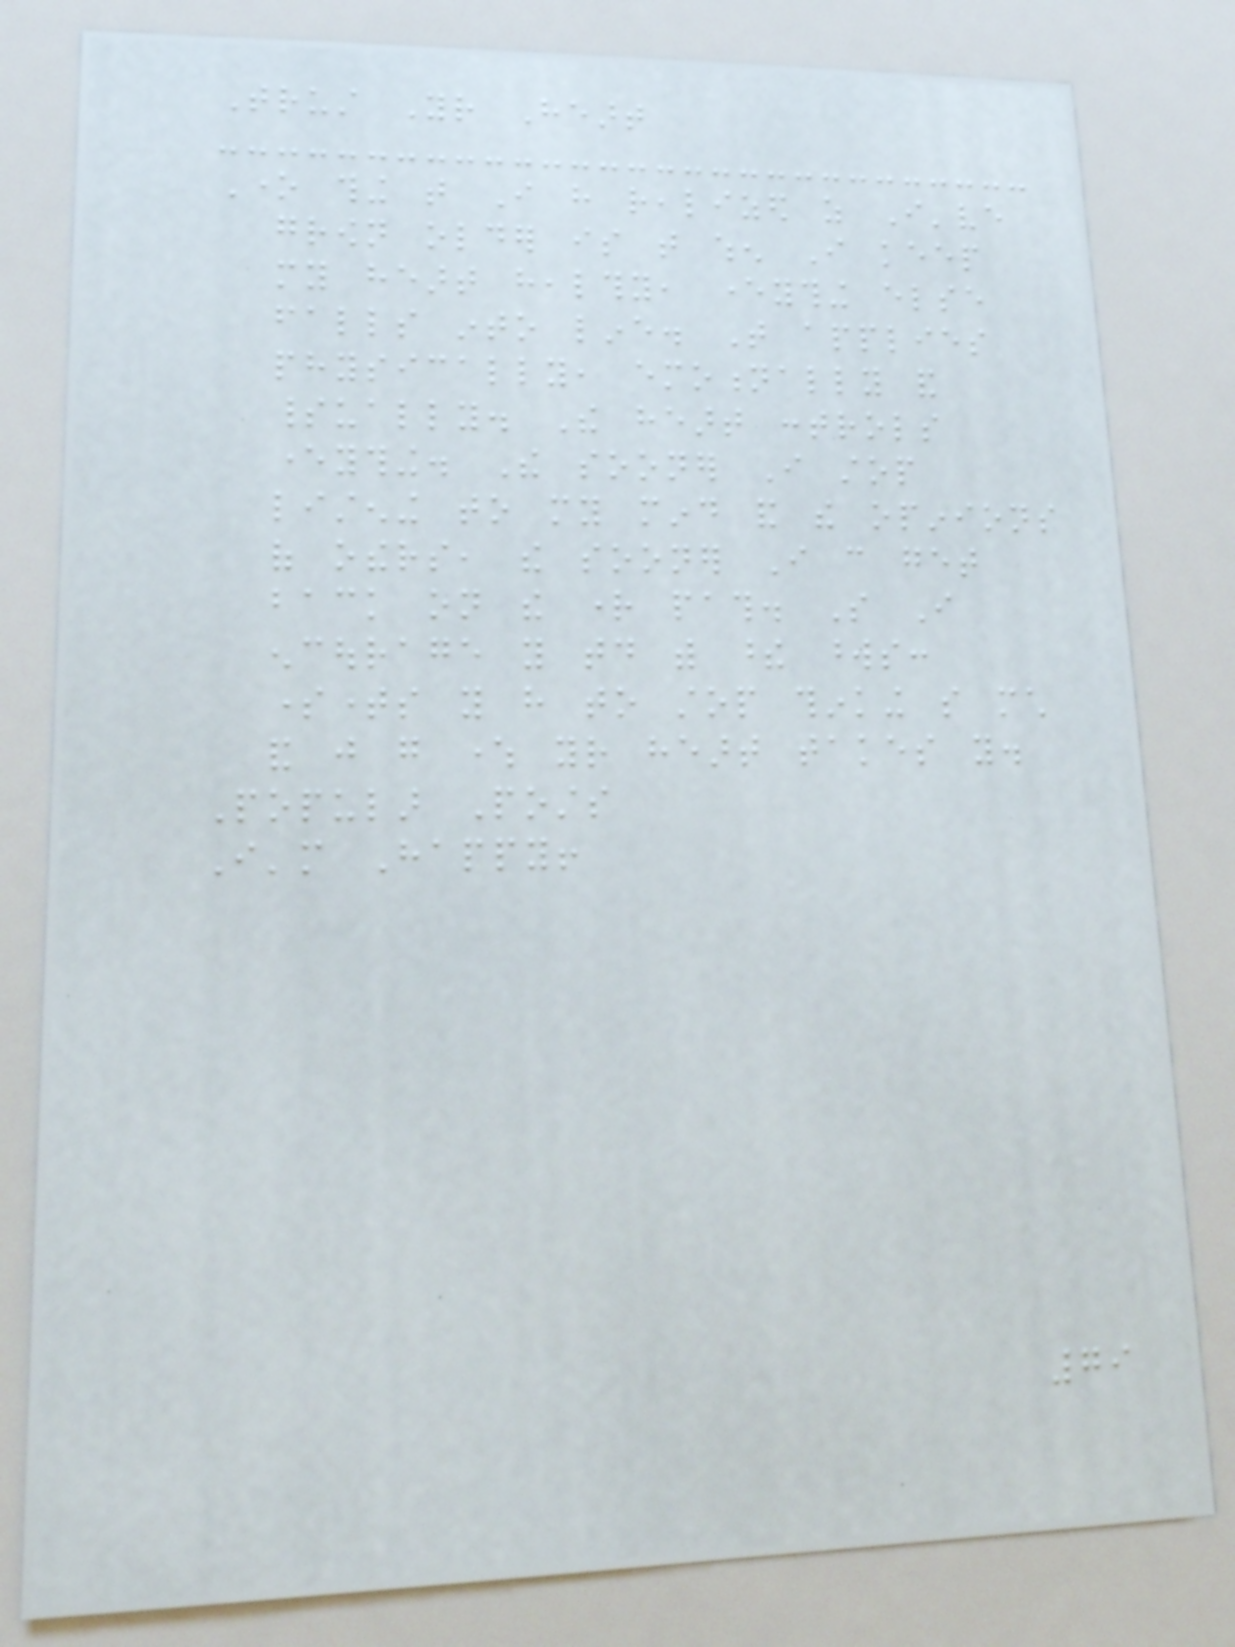Trust Your Heart
One thing that I have realized as I've
grown older is that when I keep
my heart healthy, everything else
falls into line. That applies
physically, emotionally and
spiritually. The heart controls
everything. The sooner I stop
listening to my mind and the opinions
of others, the sooner I can get
back on the right path. So I
encourage you today with these words:
sometimes you have to stop thinking so much
and just go where your heart takes you.
Popular Posts
I'm Happy!
79
